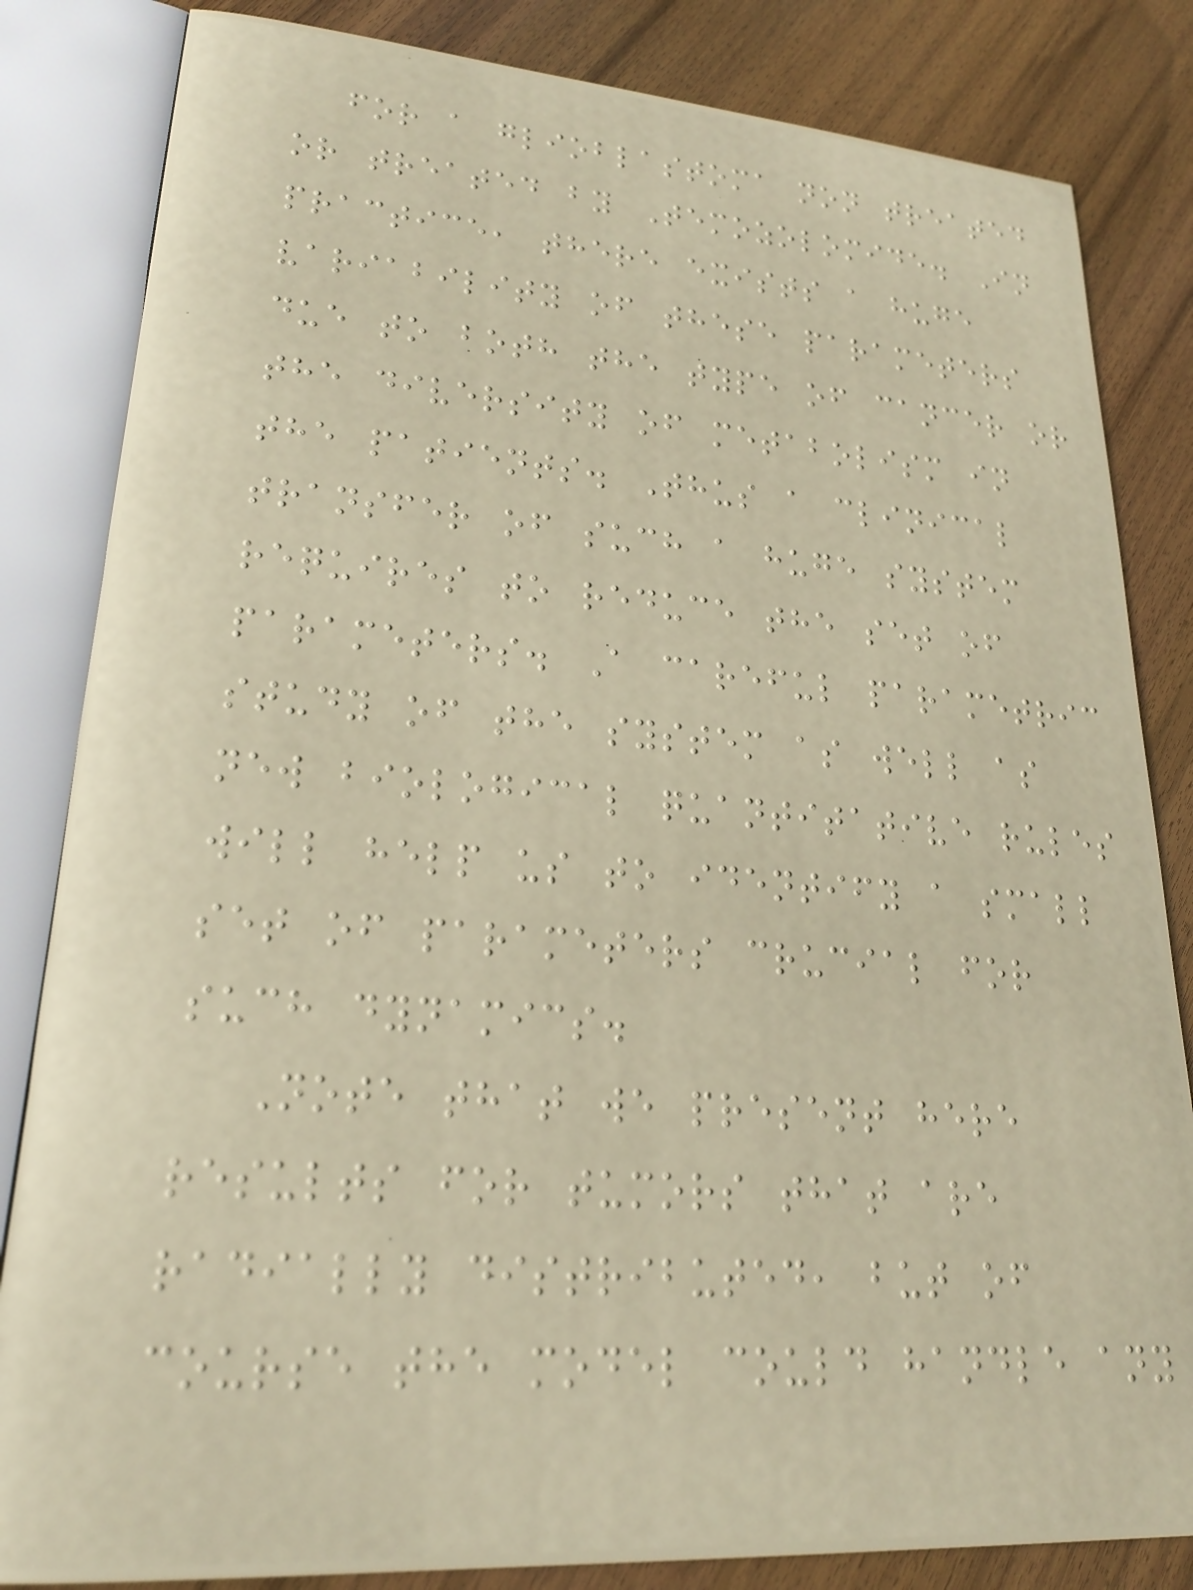for a glioblastoma non treated
or treated by Temozolomide. In
practice, there exists a huge
variability of these parameters
due to both the type of cancer or
the diversity of metabolism in
the patients. Thus a clinical
transfer of such a huge system
requires to reduce the set of
parameters. A careful parametric
study of the system as well as
new biological quantitative rules
will help us to identify a small
set of parameters crucial for
such dynamics.
Note that we present here
results for tumors that are
radially distributed, but of
course the model could handle any
